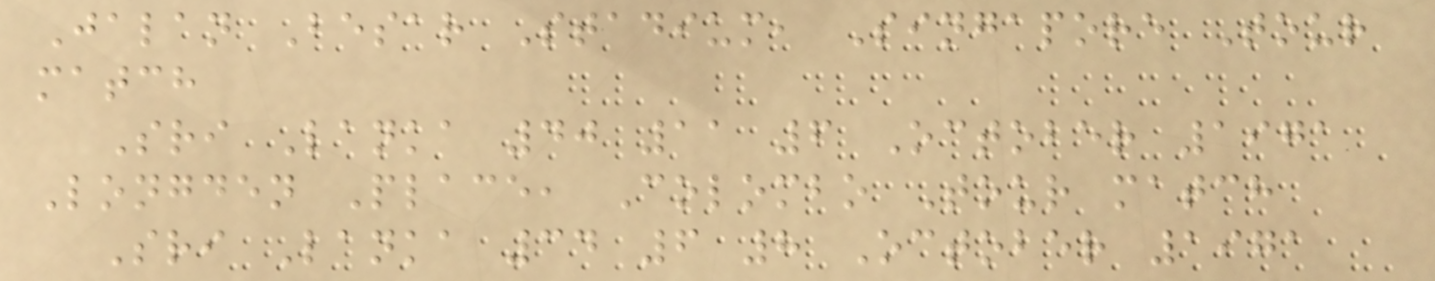Jalan Besar Stadium, Singapore Tour
match
Sri Lanka 40 11 6 October 1971
Longden Place, Colombo Tour match
Sri Lanka 34 6 8 October 1971
